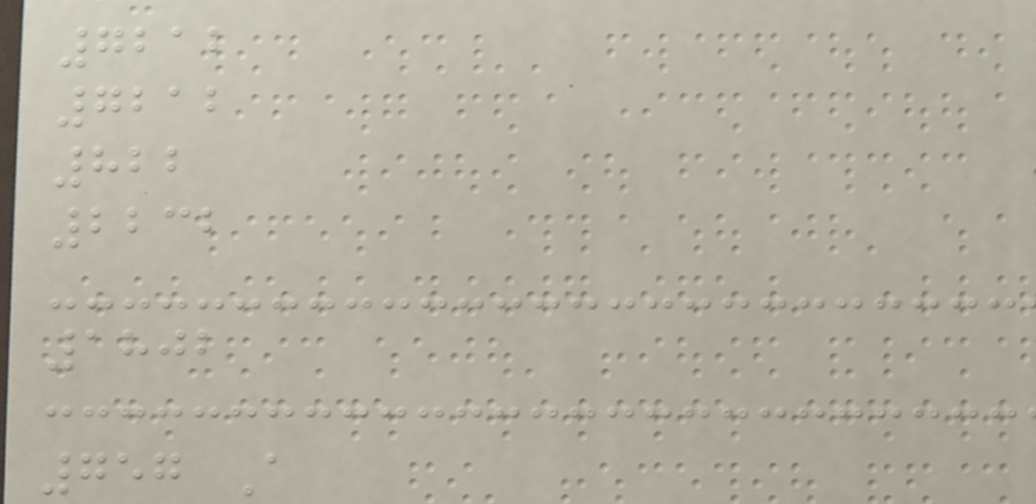7212
7212
822
2232
1802
757 A
